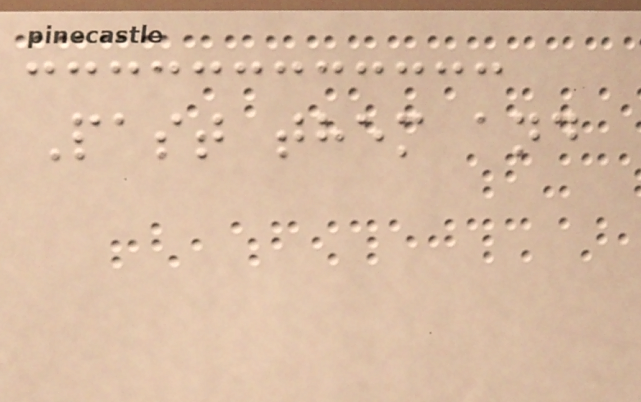Past them and
